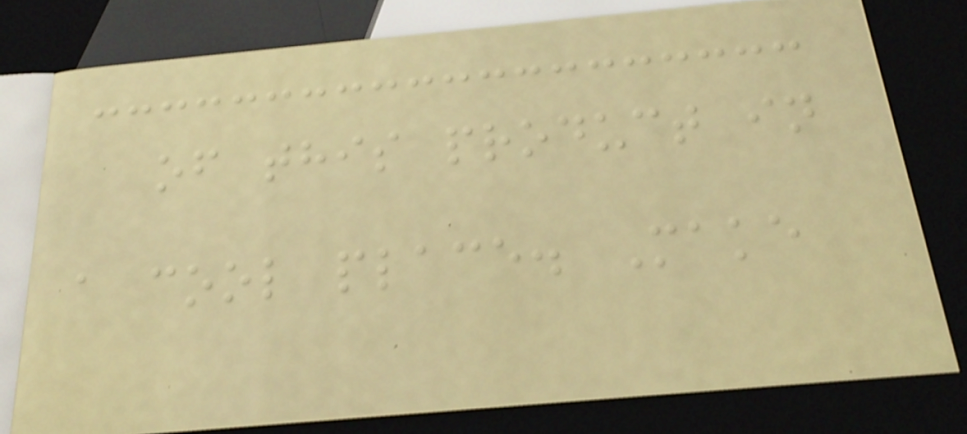of this product in
a cool place. Make
